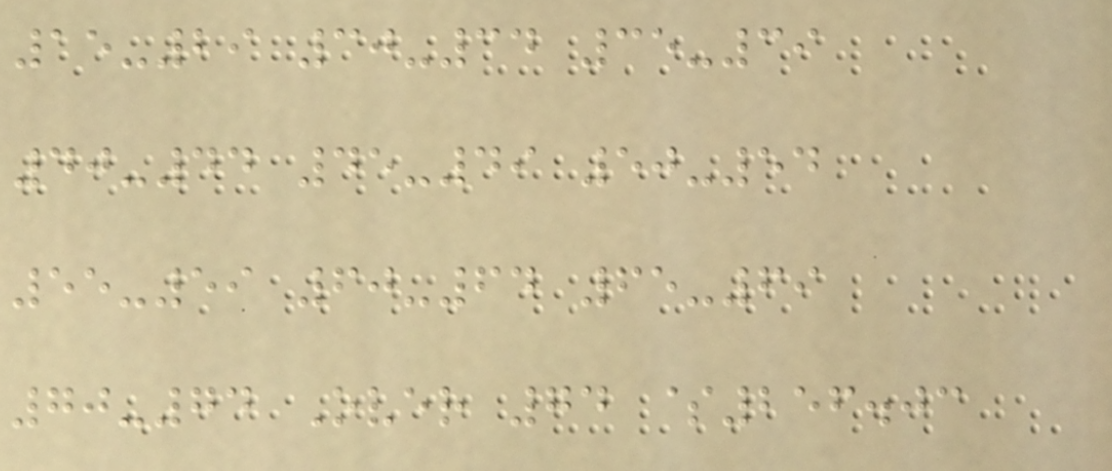15-29 30-34 35-39
40-44 45-49 50-54
55-59 60-64 65-69
70-74 Over 74 $256.03
